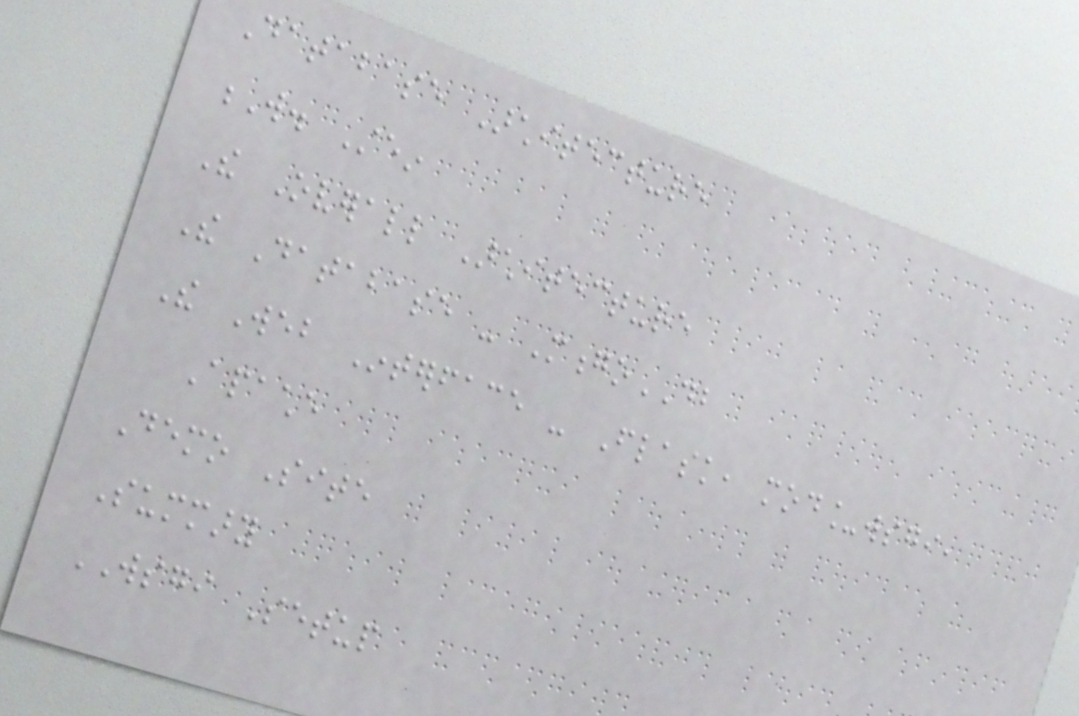Database Architecture
W. Stein
The Overall Architecture
The Database - MongoDB
The Web Interface - Flask, mod_wsgi,
Apache
Demo Site
Summary
WSGI Setup
